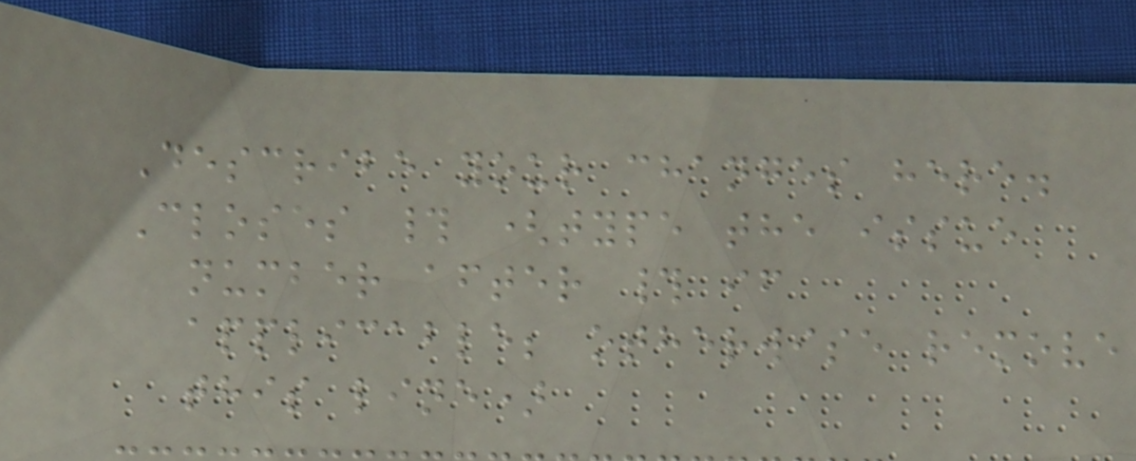Describe your changes here.
Closes # (type the issue
number after # if
applicable; otherwise remove
this line)
